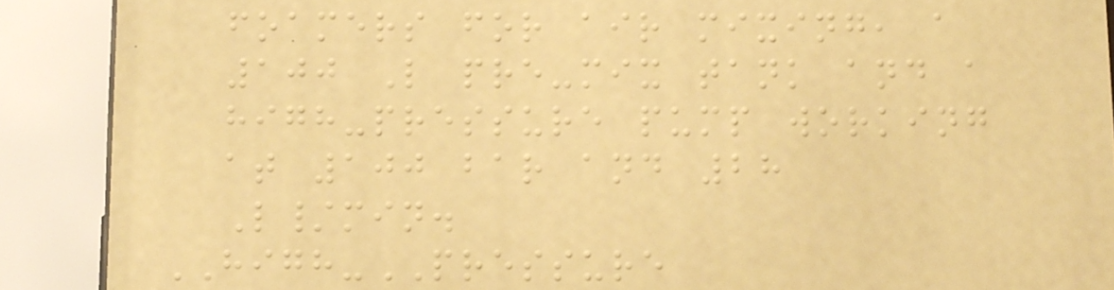foamers for air mixing, a
100 L pre-mix tank and a
high-pressure pump working
at 100 bar and 28
L/min.
HIGH-PRESSURE
